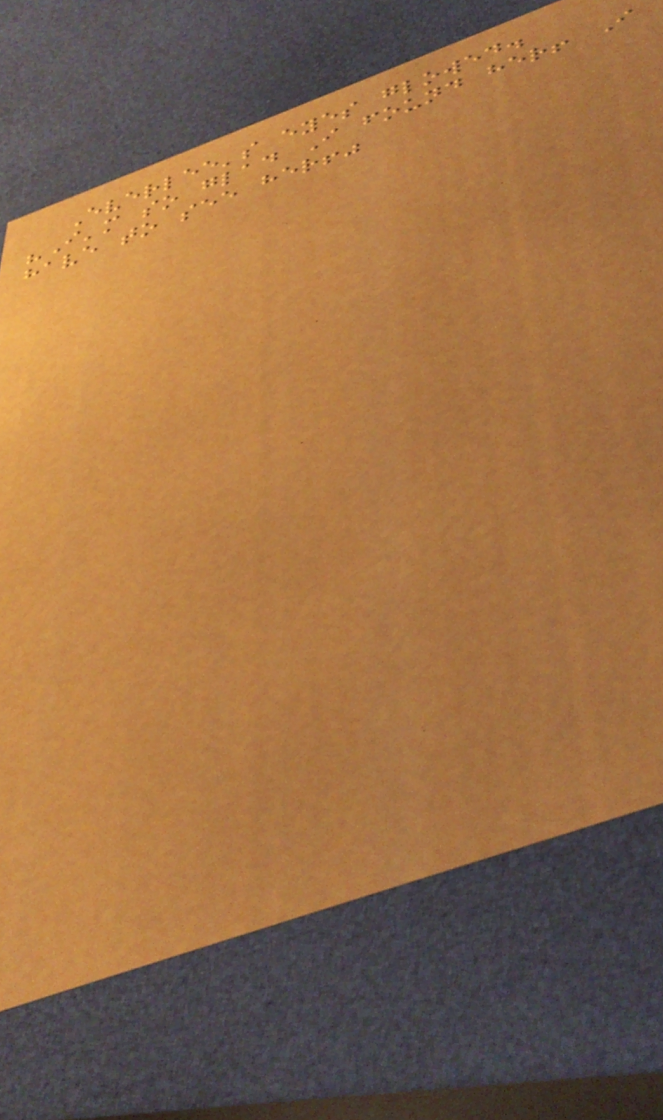Everlee's eyes glowed.
"I'm so glad I found her! I
have to see her!"
